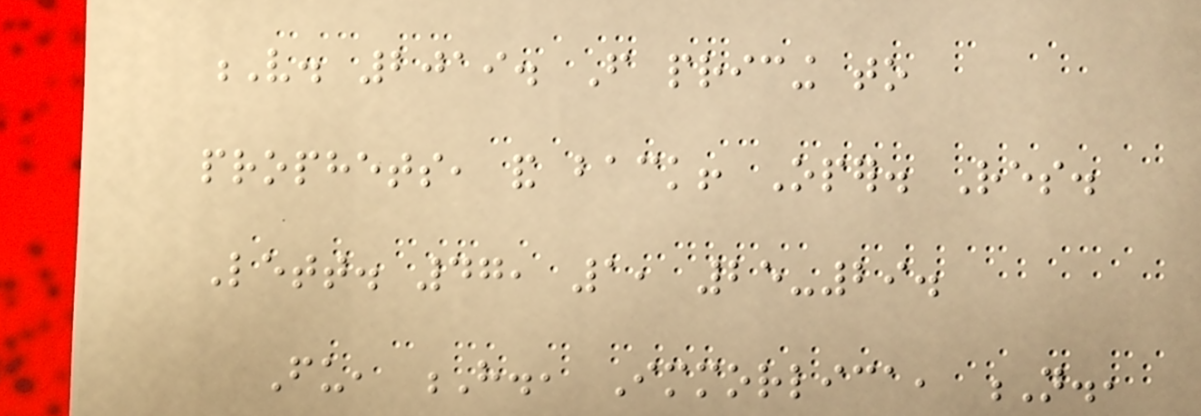V. 2019. From pricing to
prophets, and back! Oper. Res.
Lett. 47, 1, 25-29.
Fu, H., Immorlica, N.,
